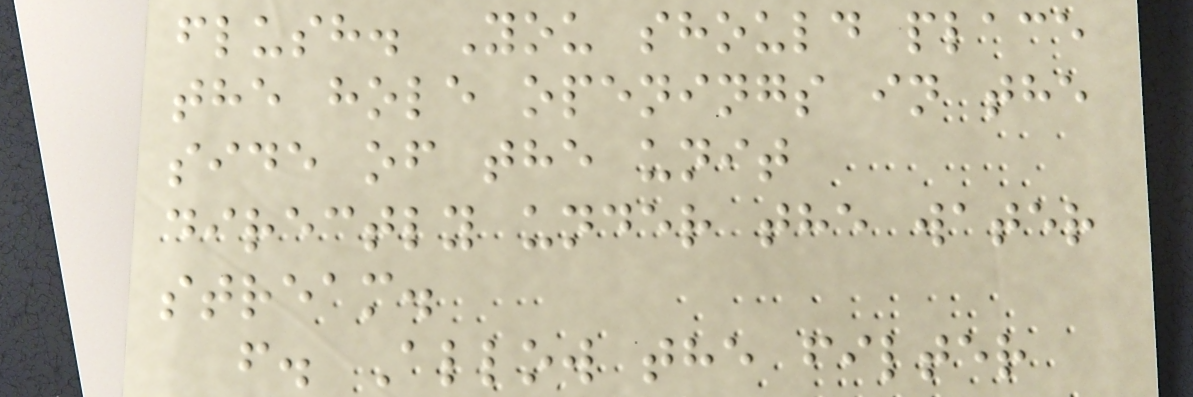flush. You should place
the hole openings in the
side of the unit
directly under the water
stream.
f. Allow the filter
